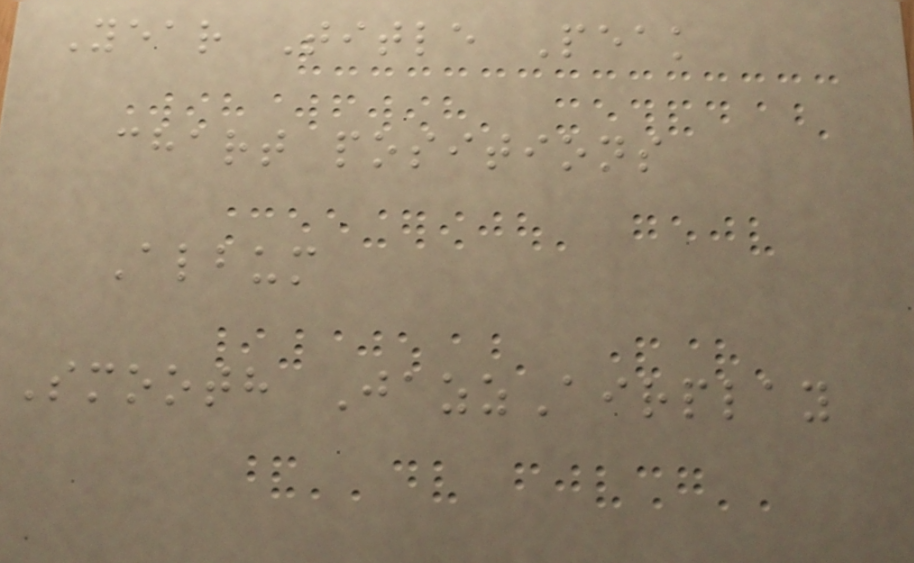Year Title Peak
chart positions
Album
Smooth JazzAirplay
